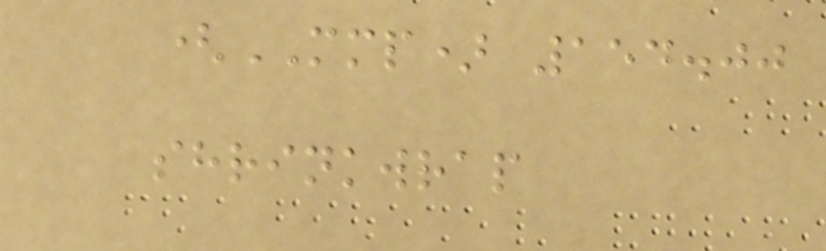(MMP) 154.00
shrinkwrap
